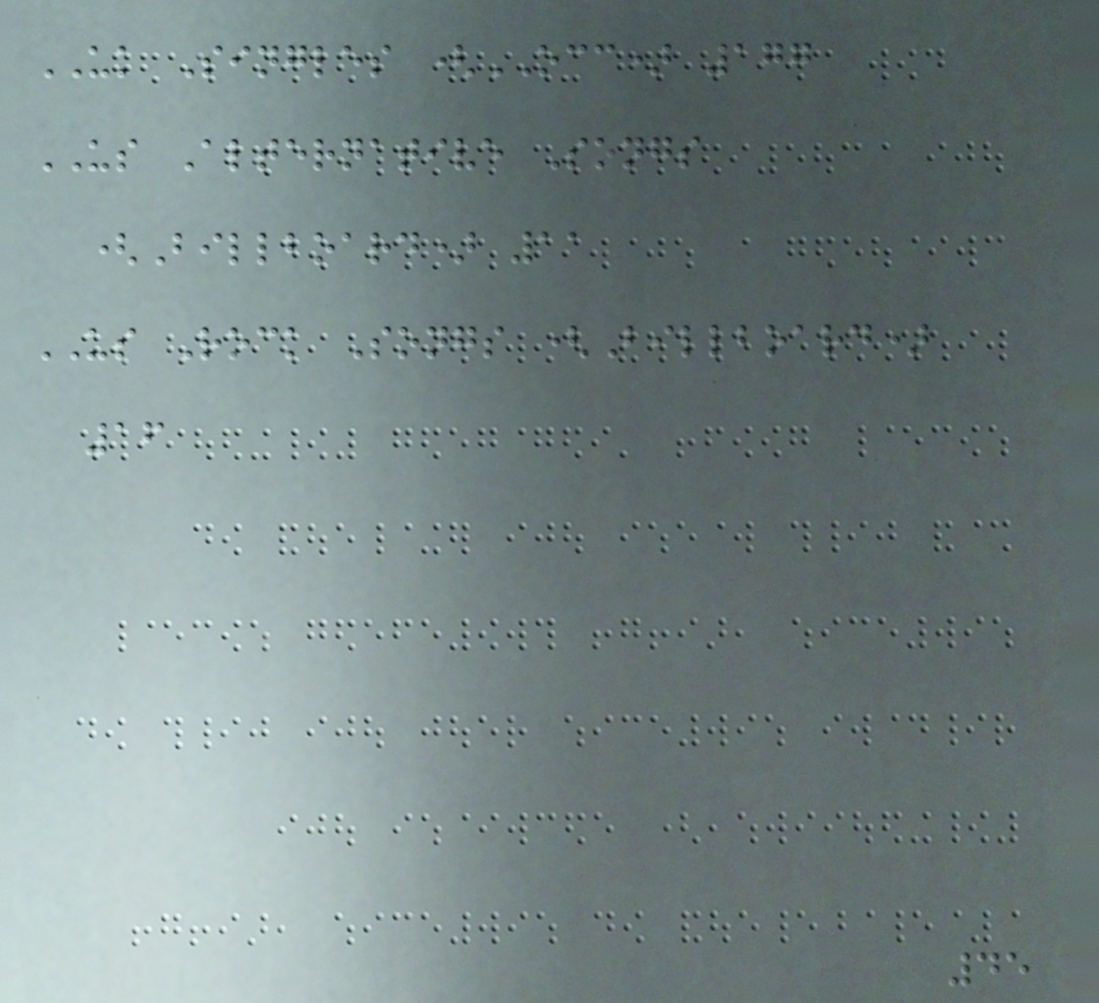UK Singles (OCC) 177
US Alternative Songs
(Billboard) 11
US Rock Songs (Billboard)
16
45
